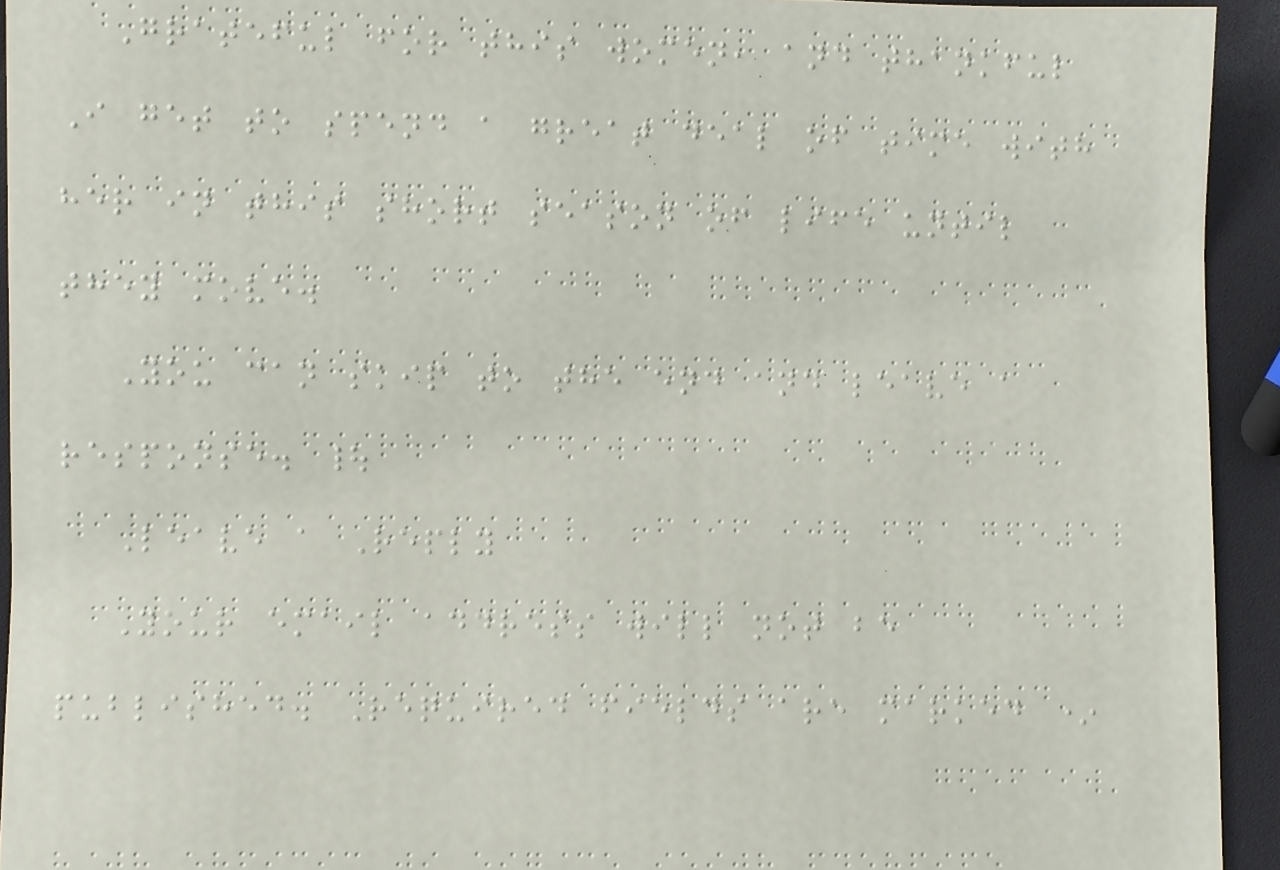Grateful for this women, and thankful
I get to spend a great deal of time with
her in this short season of life until
they move.
You can skip to the end and leave a
response. |
Leave a Reply
Your email address will not be
published. Required fields are marked *
